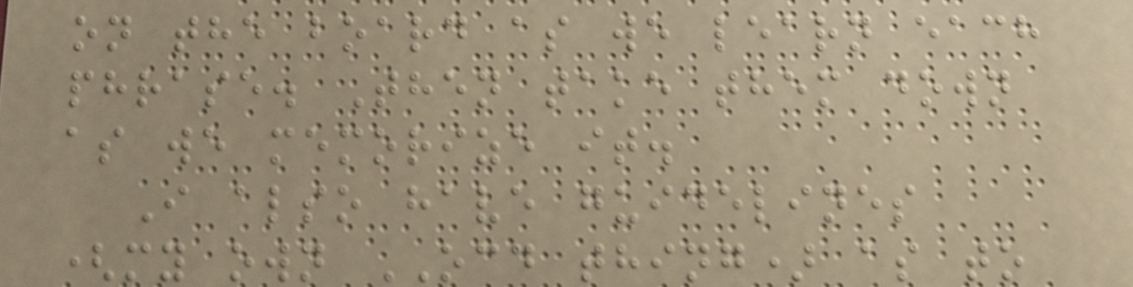on the board as we learn each
phrase. Then take them down
as we memorize it.
I also have guidelines
(my own OCD thing) as to
